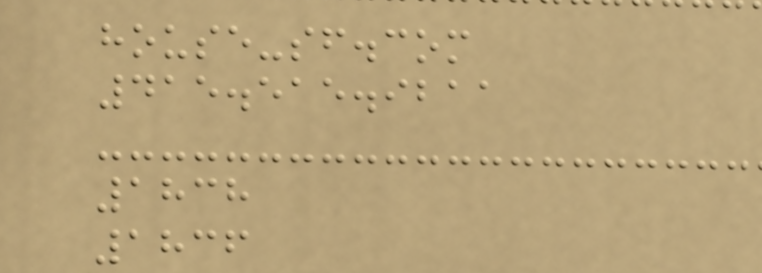house-sf.com
415.515.9211
1838
1836
